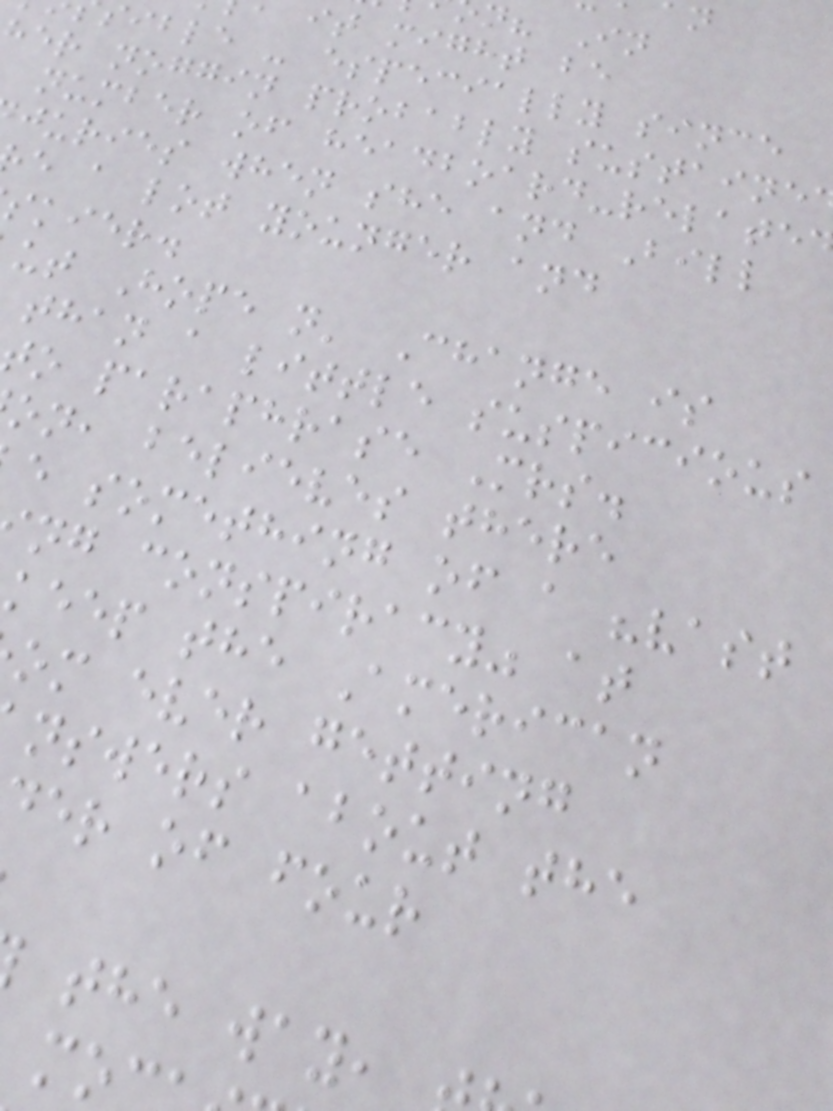n? In
it might be
sible - especially since
er noggin probably sustaine
number of headboard-relate
juries when she and Bill
e a lot younger and
skier.
ut Hope n' Change is
than a little suspicious
o paraphrase Mrs.
on, believes there
e something of a "vast
ng conspiracy" at
keep the American
om ever getting
nswers about the
er of four
the way,
